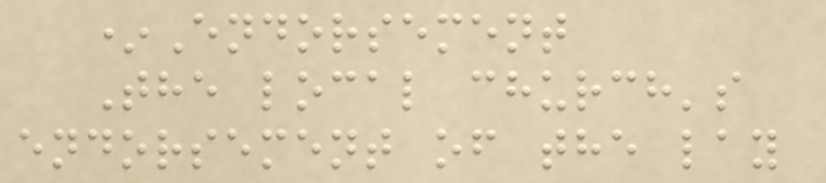*Endorsement
The local church's
endorsement of the lay
